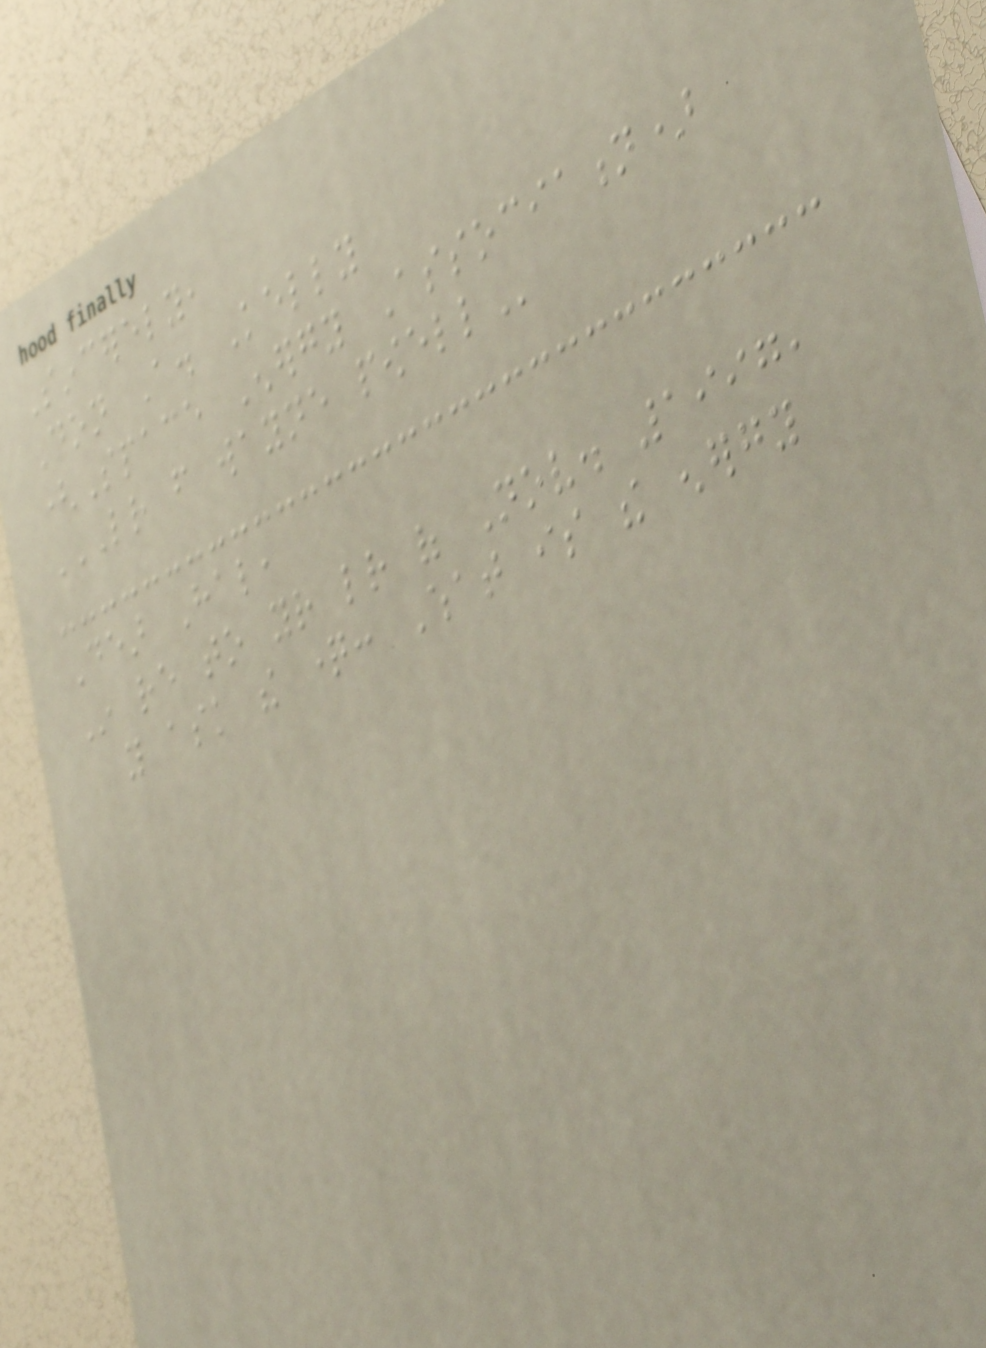Sincerely,
Don A. Kelly
(Space Energy Association)
LETTER FROM WAYNE POWELL
Dear Hal,
In re to your letter of Nov. 1997,
you ask the question: What is the energy
